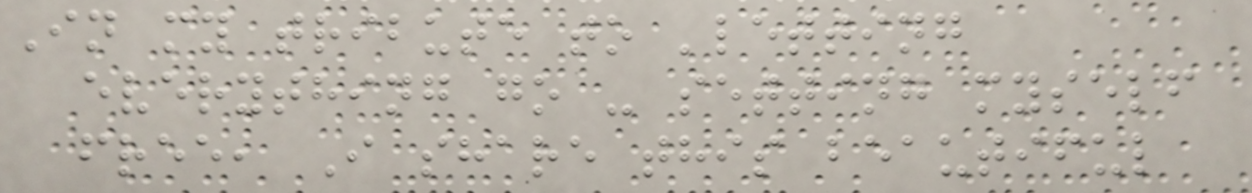In my tribute to 'letting
everything go - setting myself
free, I share this beautiful
